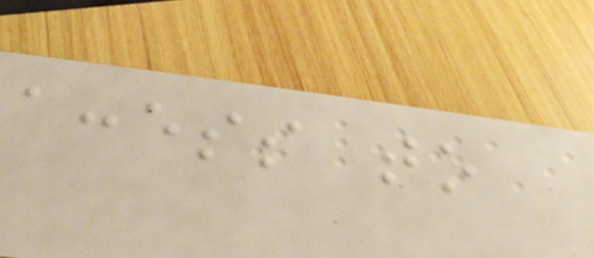access to
